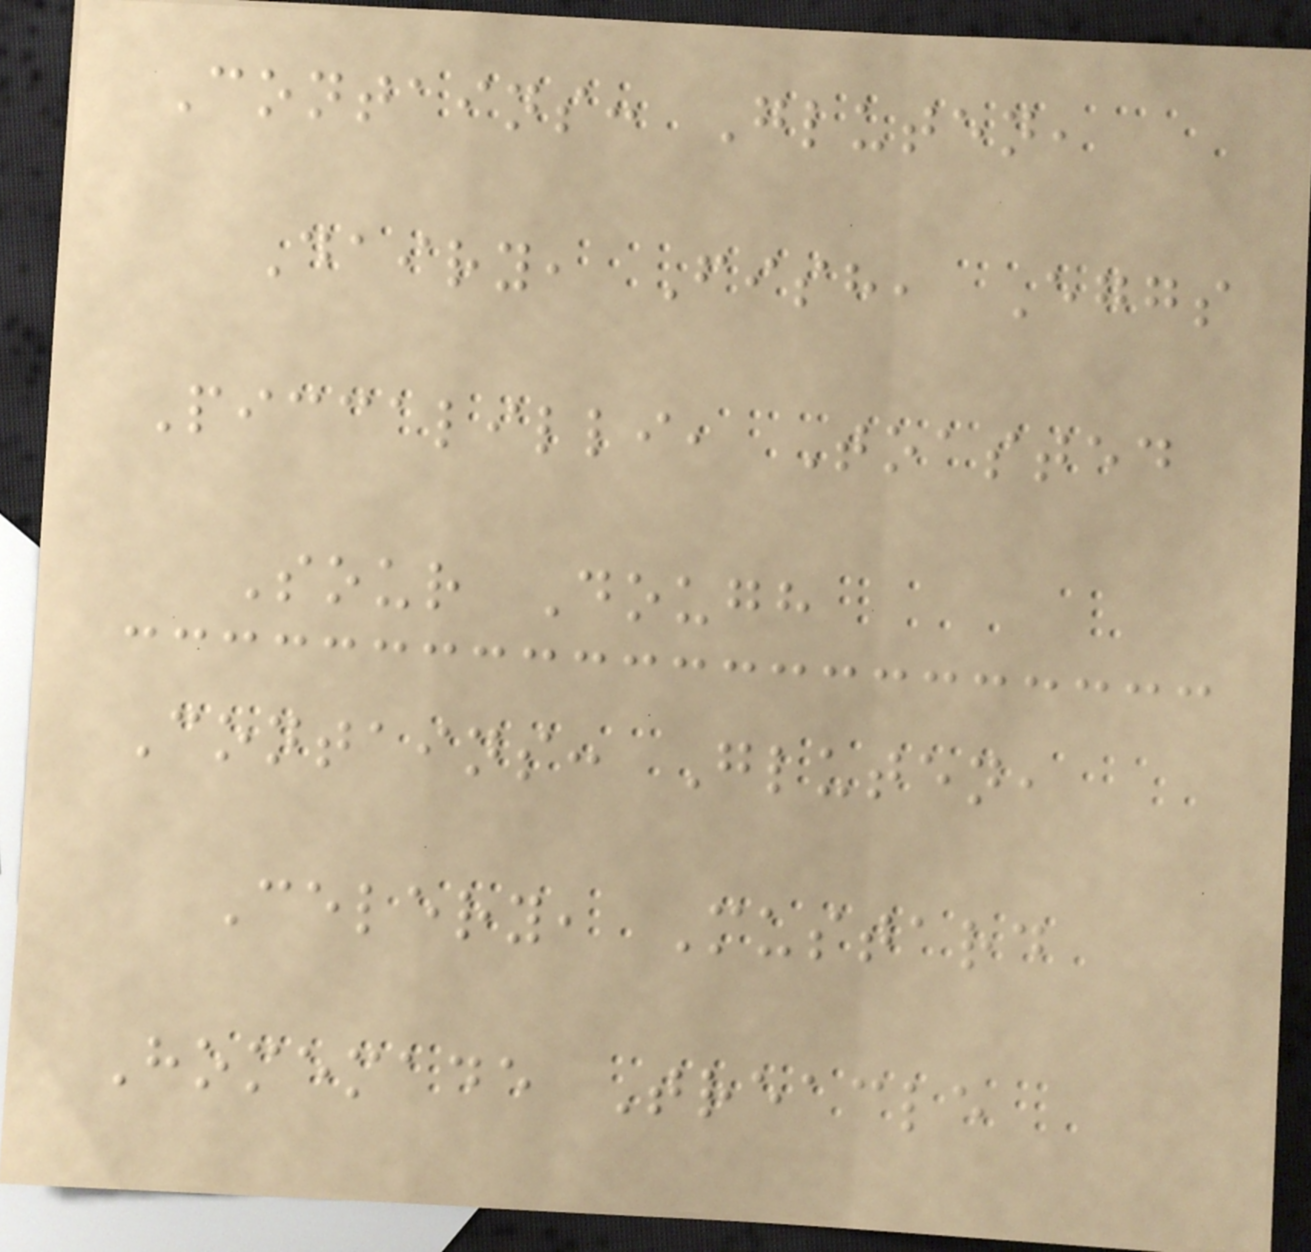Contains: Gluten,
Dairy, Fish, Eggs
Piccalilli, Toasted
Sour Dough
Contains: Gluten,
Celery, Mustard
Homemade Treacle
